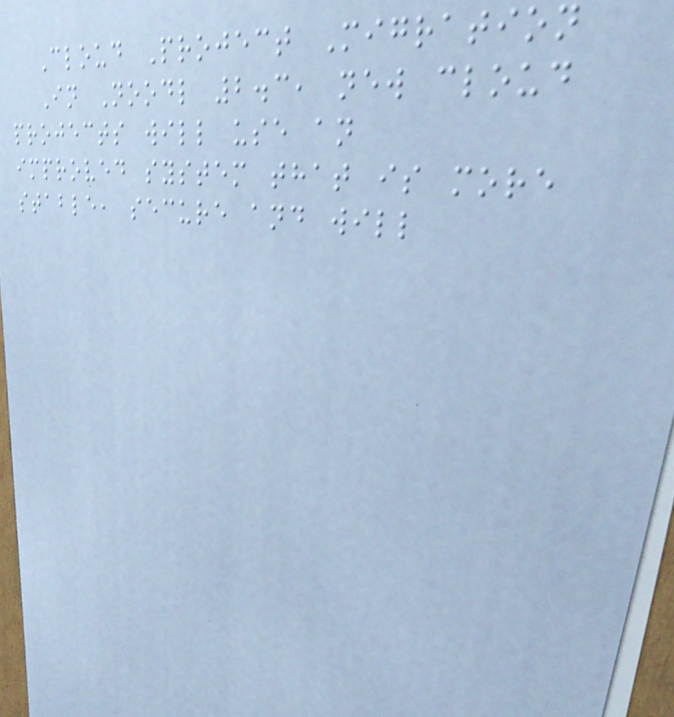Cloud Project Migration
In Noodl 2.3, new cloud
projects will use an
improved system that is more
stable, secure and will
